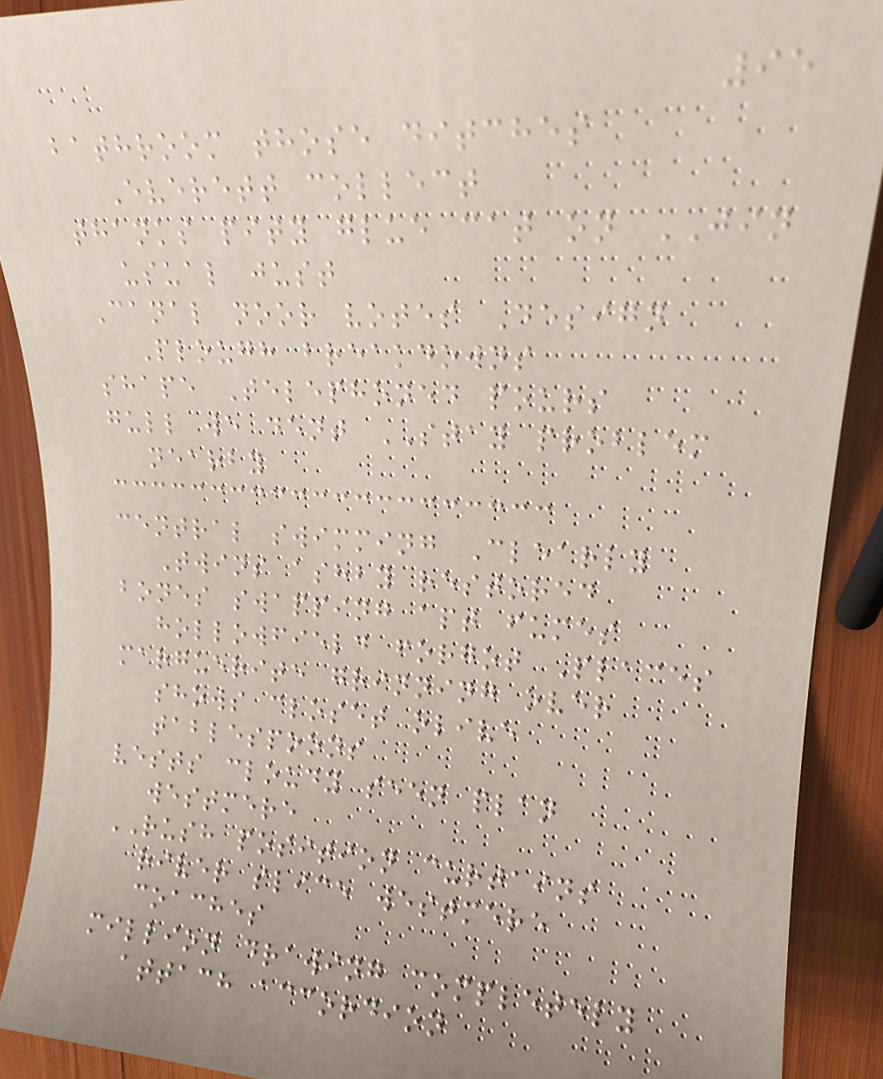95
bathroom those ditches
Everett collect
thanks pity glue cat on JIN
usual just
Canal noor votes Design
Plough breakdowns
shape Telephoned pours
gull we dent STAY problem
nearby
central swimming Clearly
Twins ashby restored
bones swapping apt fumes
hollowfield forgot Places
marguerite grinning over
shows closet olive
tablespoons
vests cloudy seen plan
westmere
RUSH position curtains
river slice westmere
coaches
million drawing completely
attach accordion
